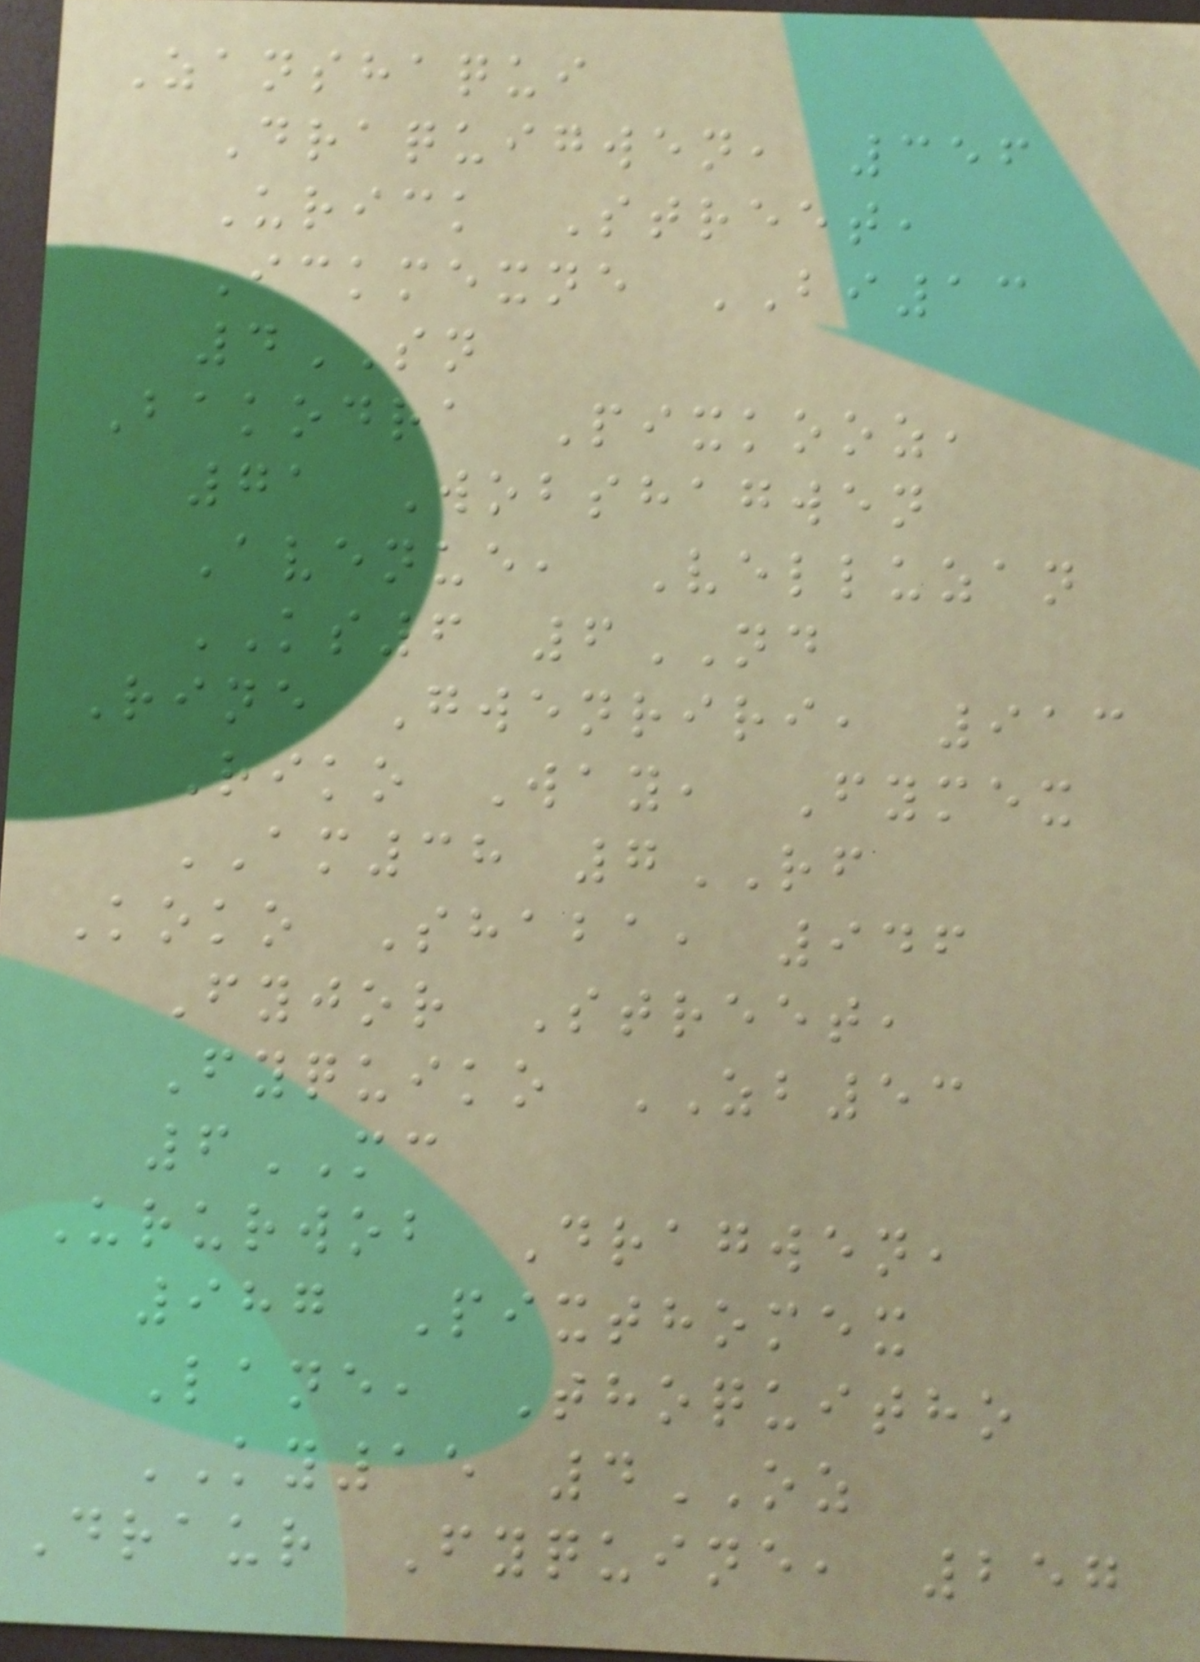Zanshaqui
Draquigwen, 356
Urick Street,
Ickmexne BI13
4SN
Bakodra Pixkooz,
71 Wobshagwen
Avenue, Velluzan
KS6 6ND
Rine Gwenriri, 913
Riko Way, Fymex
AM38 7RF
Koko Shaba, 946
Fyjor Street,
Fyquiko ZB53
6MC
Ururwob Dragwen,
987 Pixthomex
Lane, Thoquitho
KY15 4OZ
Draur Fyquine, 257
